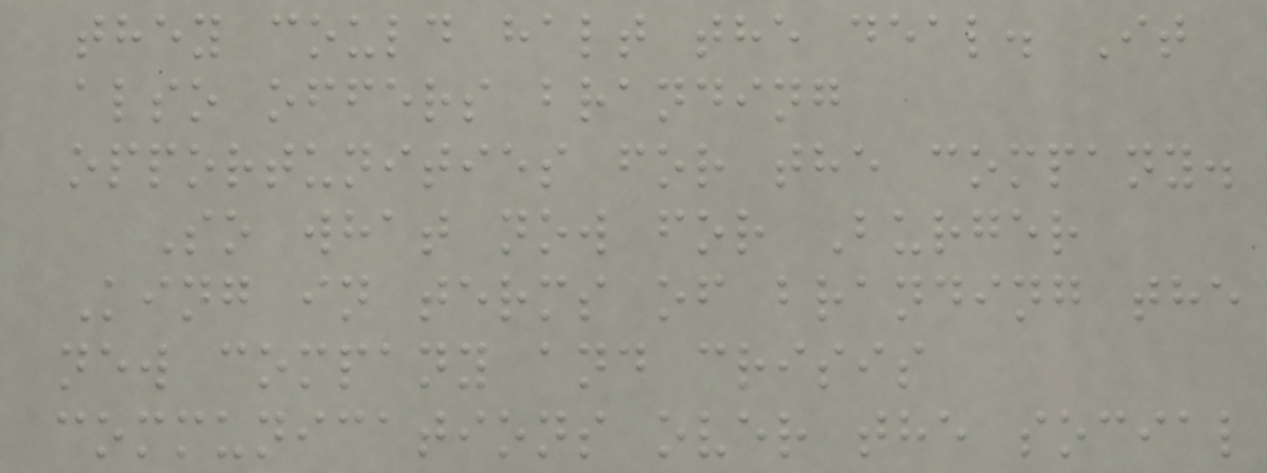they could halt the deal. It
also offers branding
opportunities for the company.
So what now for Burger
King in terms of branding the
new company and crisis
communications over the social
